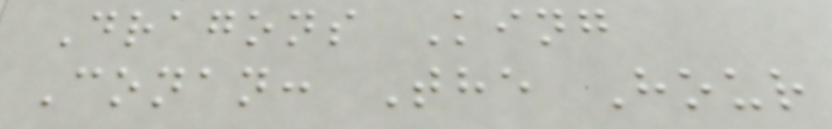Dragons King
Conan: The Hour
